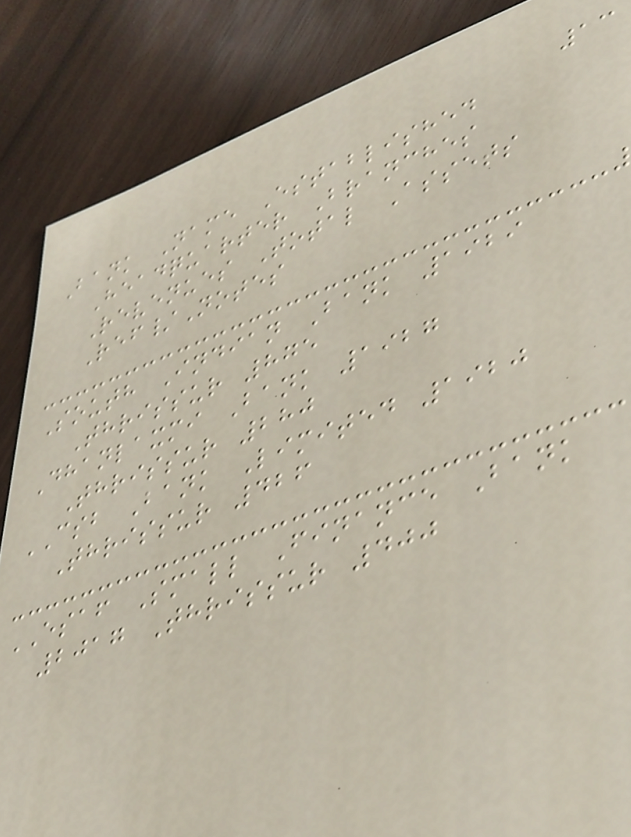13
Bank Name Established
Headquarter Branches
Revenues Total Assets
Ref/Notes
South Indian Bank 1929
Thrissur 875
Dhanlaxmi Bank 1927
Thrissur 280
CSB Bank Limited 1920
Thrissur 426
ESAF Small Finance Bank
2017 Thrissur 400
